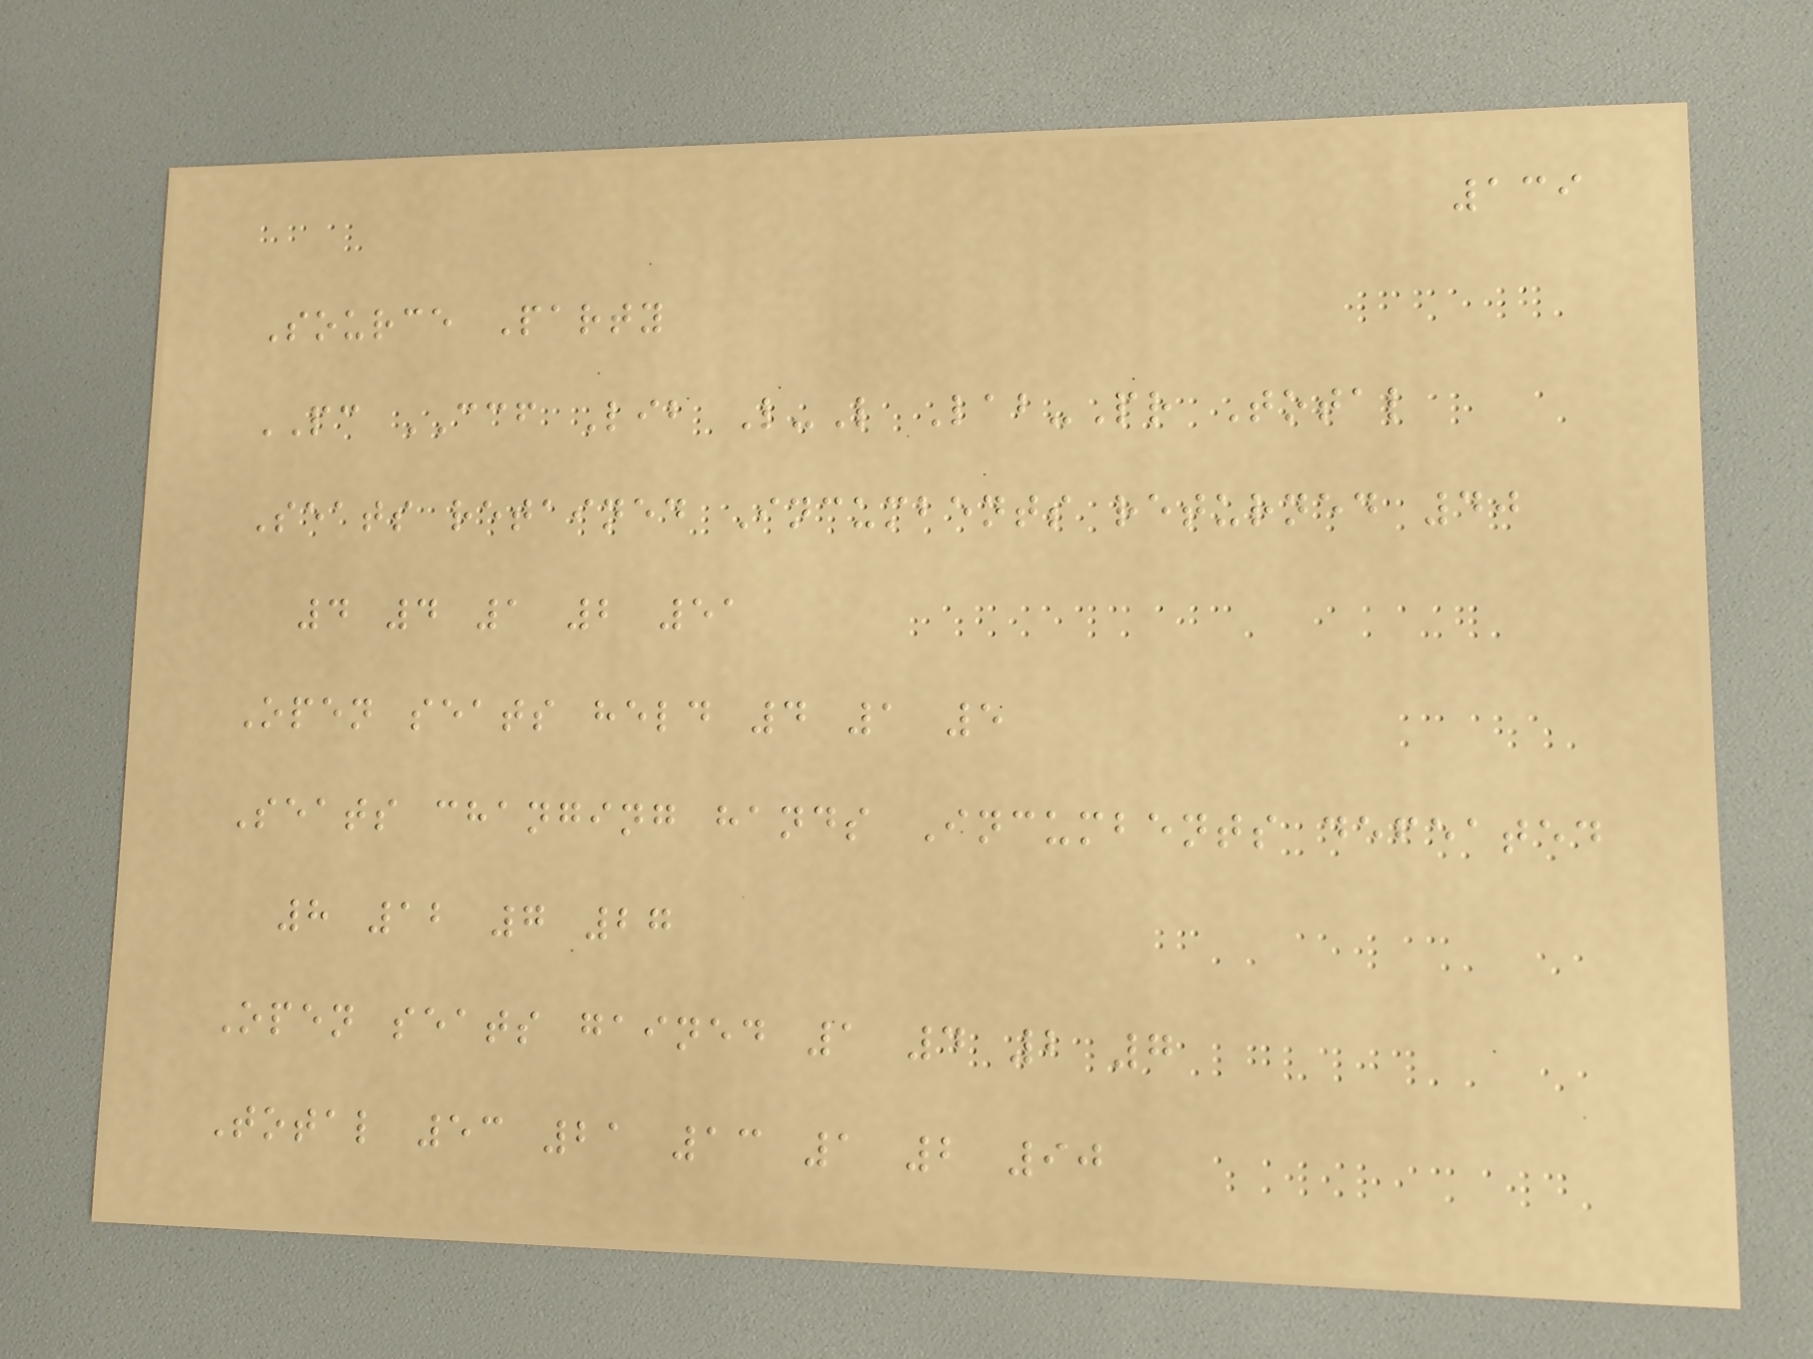139
Source Party
PC CCF Lib L-L Lab-Pr Total
Seats retained Incumbents returned 40
4 4 1 2 51
Open seats held 4 1 5
Seats changing hands Incumbents defeated
8 12 7 27
Open seats gained 1 4 2 7
Total 53 21 13 1 2 90
